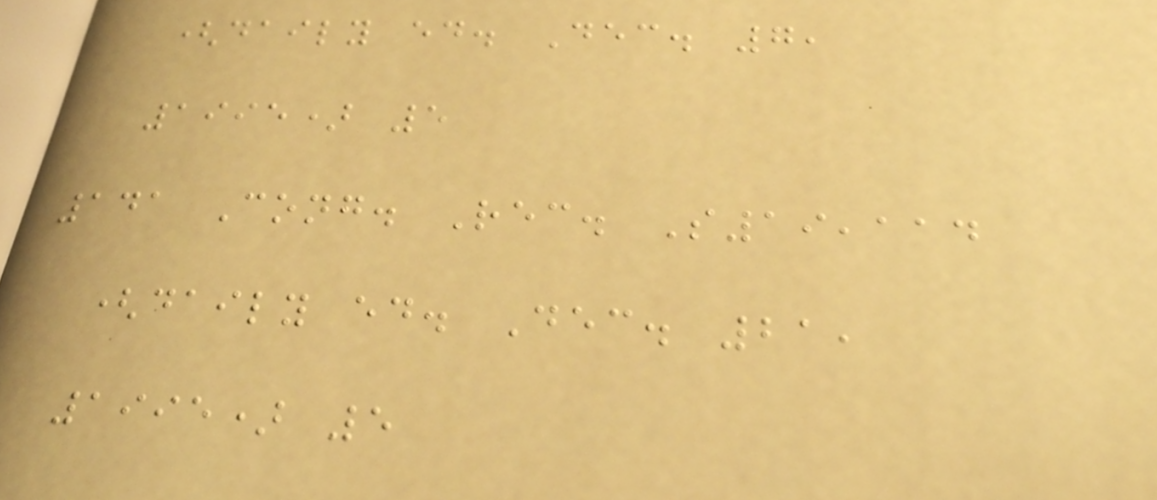(daily ed. Dec. 7,
1995) 5
141 Cong. Rec. S19,114
(daily ed. Dec. 21,
1995) 5
